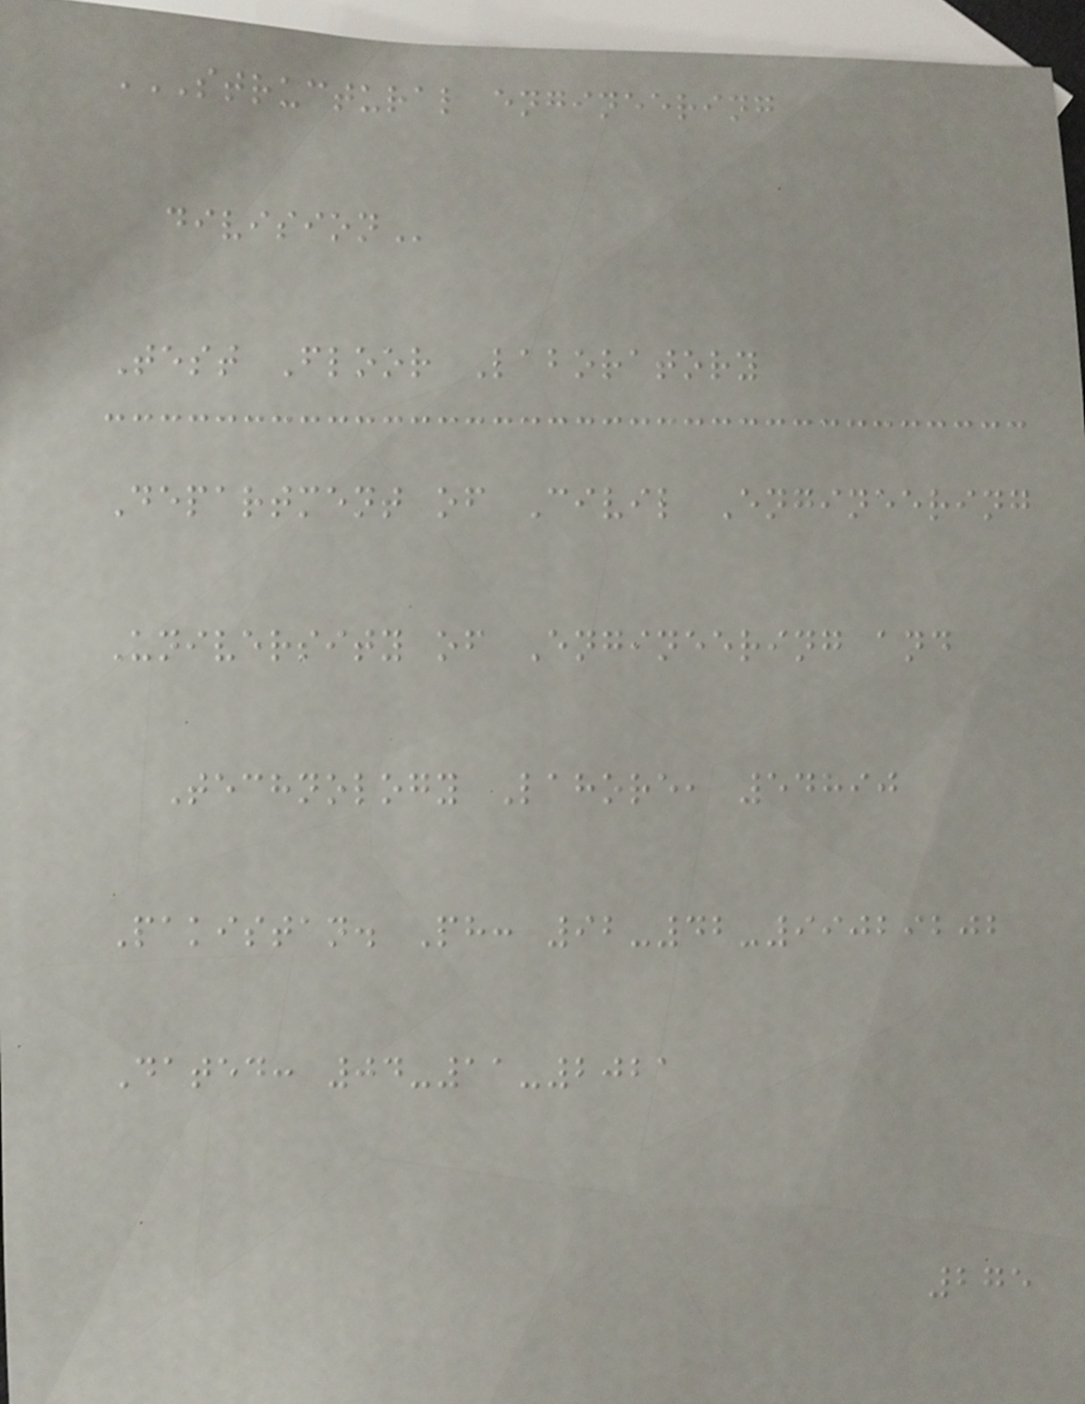STRUCTURAL ENGINEERING
DIVISION
Test Floor Laboratory
Department of Civil Engineering
University of Engineering and
Technology Lahore, 54890
Pakistan. Ph: 92-42-99029202
Dated: 04-11-2021
275
